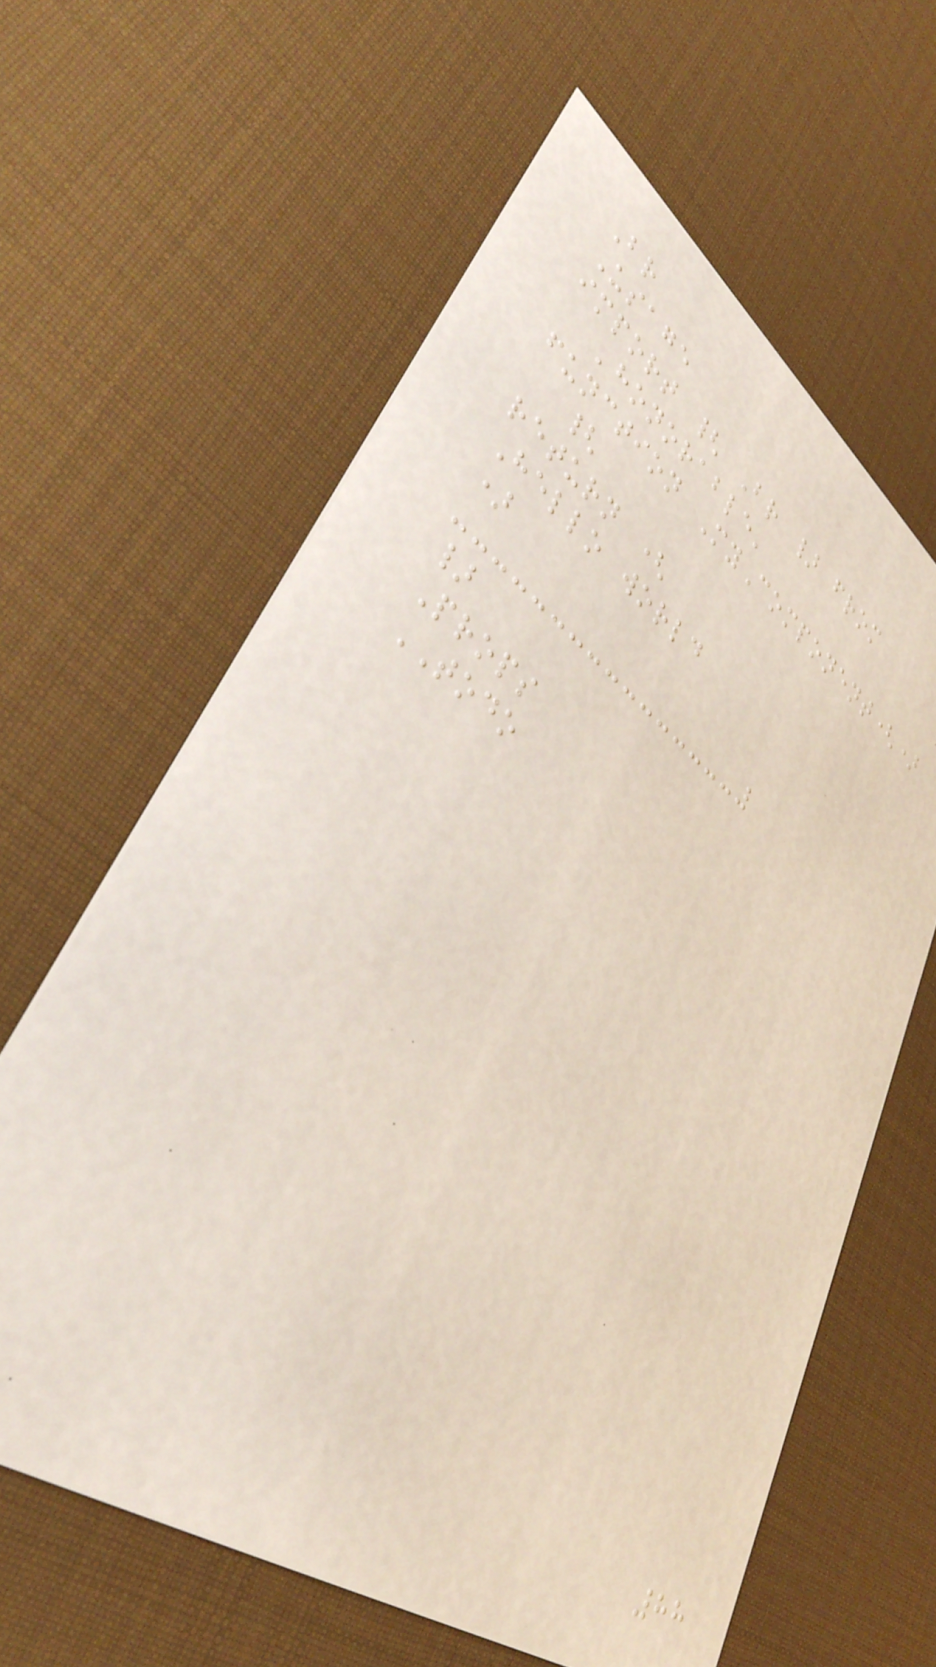Br
Usage
import { Br } from
'honorable'
function MyComponent()
{
return (
Hello world
)
}
Props
TODO
88
